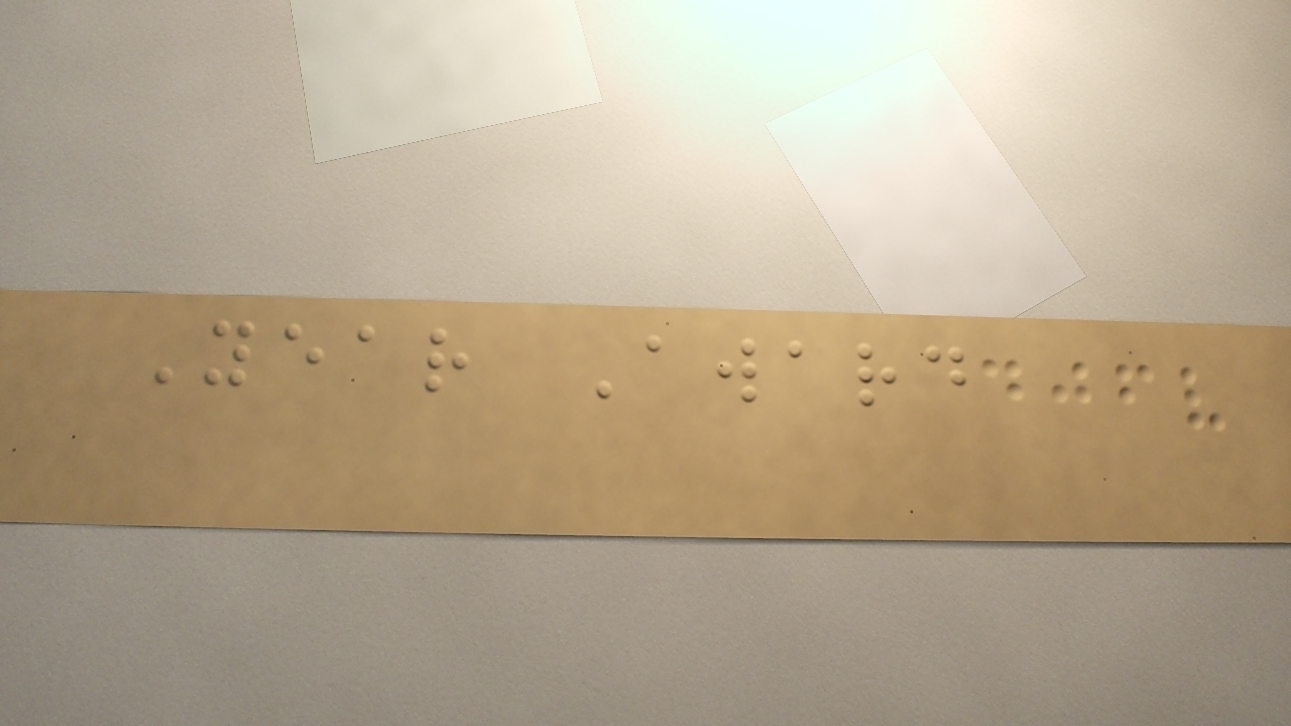Year Award
